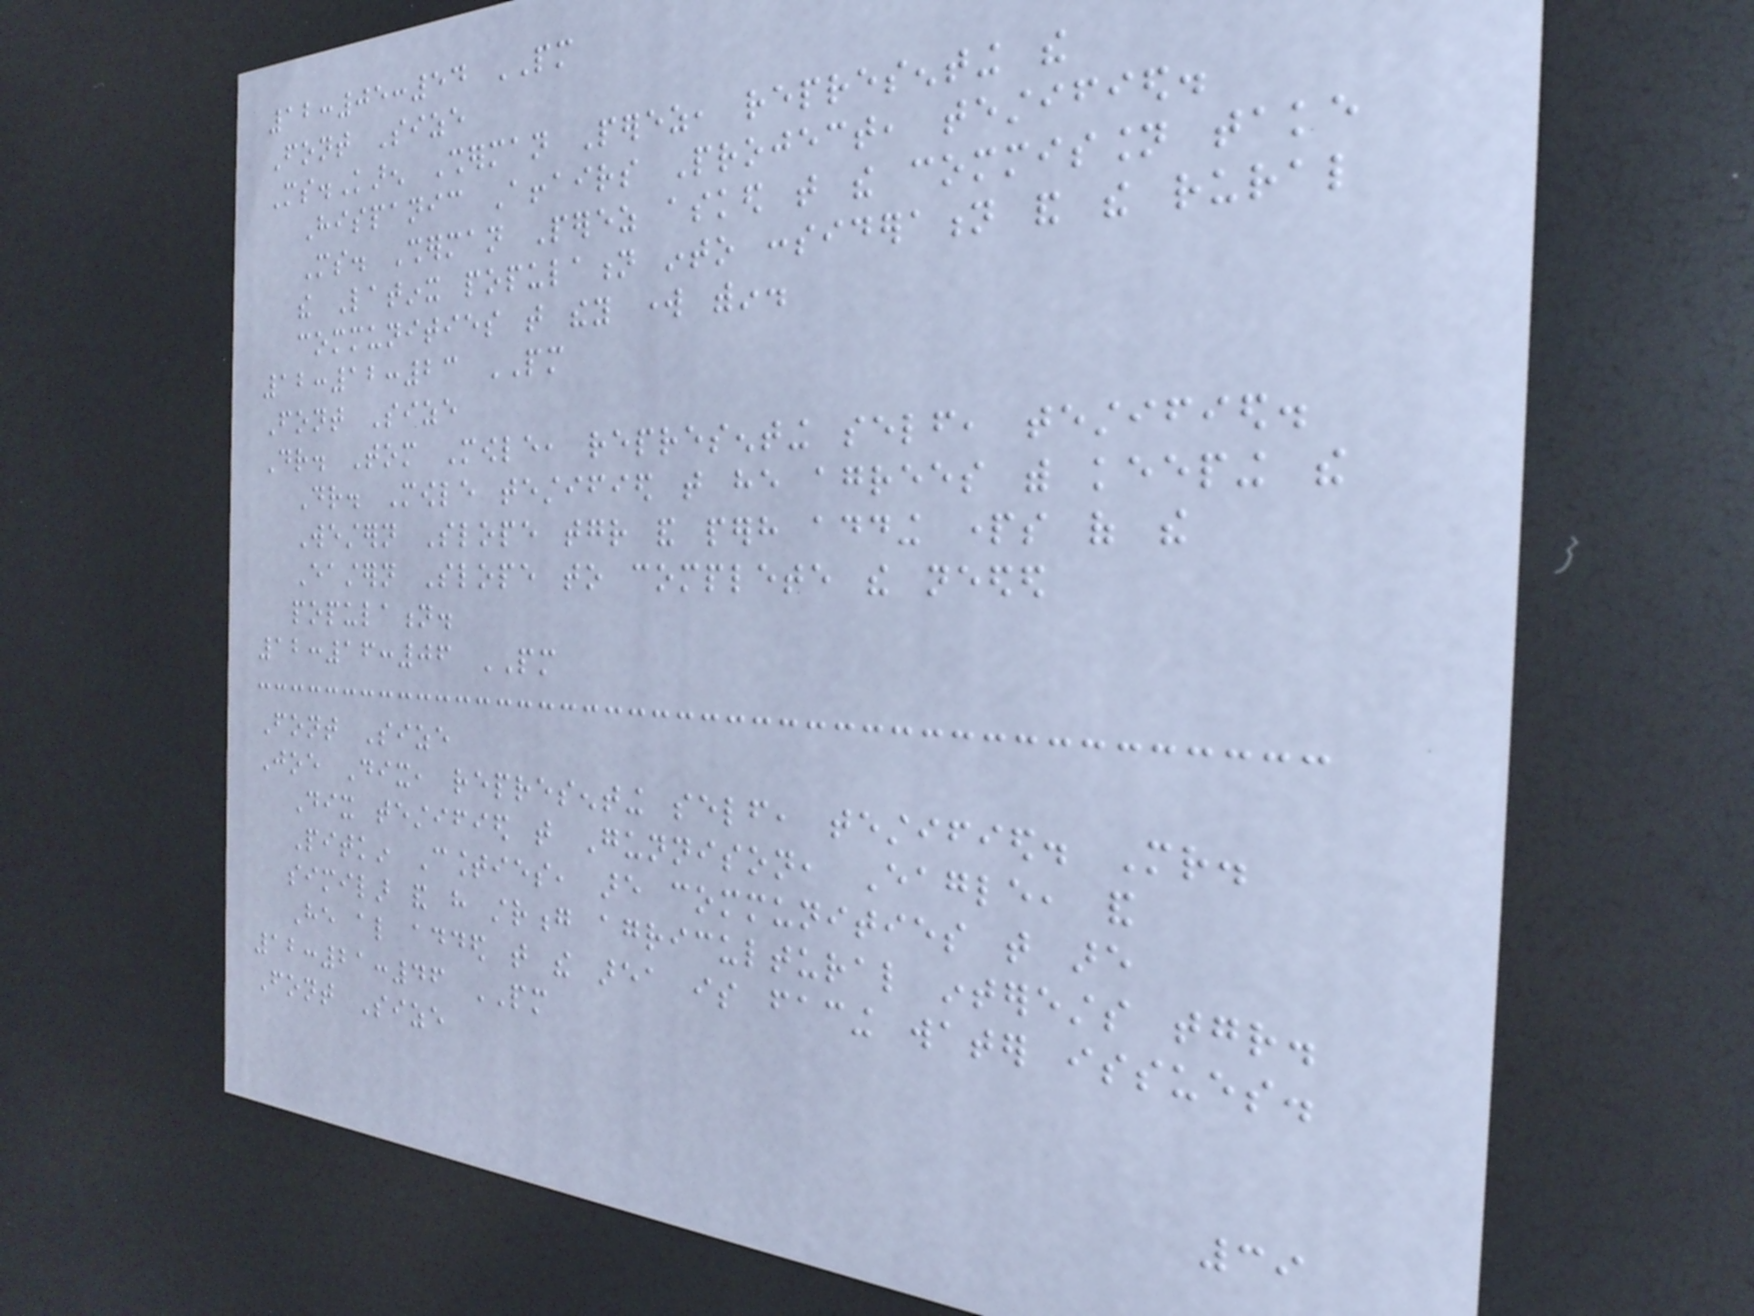12:05:54 PM
Font Size
Ms.Karen Sherman Perez, representing the
Hispanic Affairs Project, testified.
Ms. Sherman Perez asked that the commission take
the Latinx population into consideration and the rural
communities that they work within.
12:12:23 PM
Font Size
Dr. Tom Mowle, representing self, testified.
Dr. Mowle testified that he agrees with keeping the
Western Slope together and perhaps adding parts of the
Eastern Slope to complete the needed
population.
12:16:06 PM
Font Size
Joe Dix, representing self, testified. Mr.
Dix testified that Gunnison, Eagle, and
Pitkin Counties, are communities that are
similar and have strong agricultural interests together.
He also added that the area is facing water issues.
12:21:46 PM
Font Size
39
